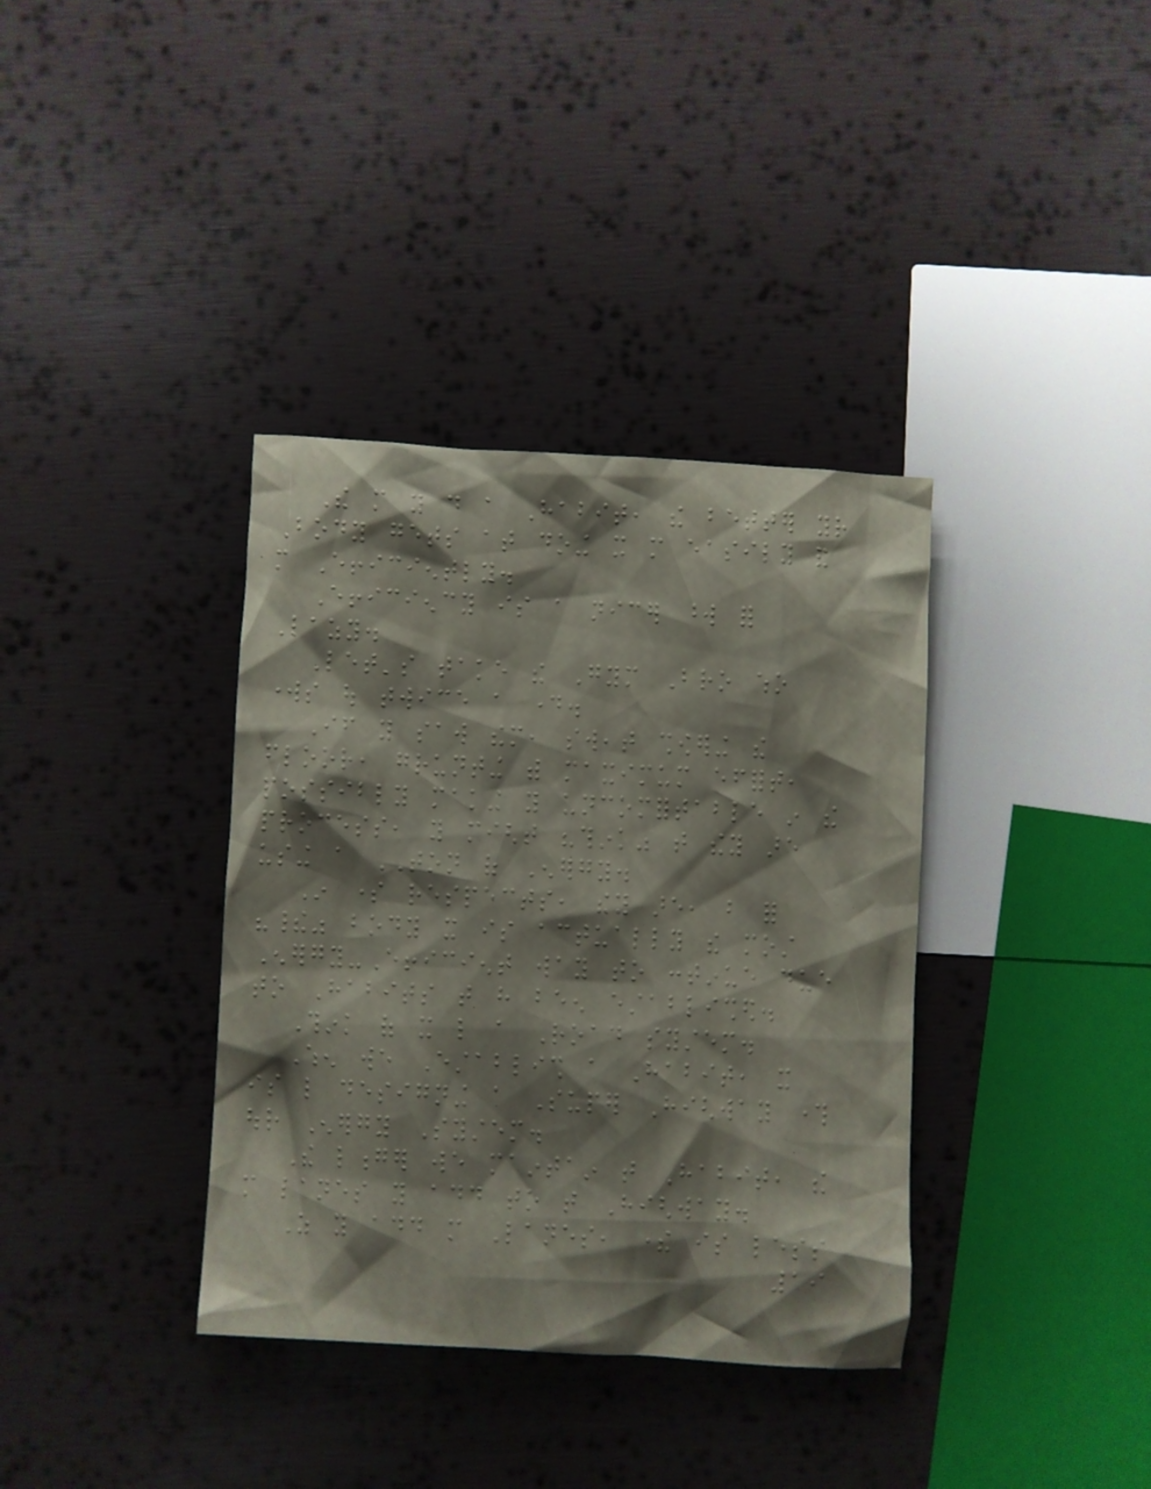The more you do a Habit, the better your
Body gets at doing it more easily and
more Efficiently.
Efficiency is a nicer word for
Lazy.
Let's take the Gym Bro who
works out twice a day.
If you saw them, sweat showering the
floor, grunting with maximum effort,
possibly making you uncomfortable in the
process, you might "think" that they are
using a TON of Energy.
In some respects, they are, but for
"their" body it is actually the most
Energy-Efficient way to continue due
to Habits that have been established.
Think of it like a Road system.
When we Establish a Habit, it
is like designing a Super Highway through
our Energy System.
The longer we maintain that Habit, the
more lanes you add to that Highway.
As you add more Lanes, there is less
19
